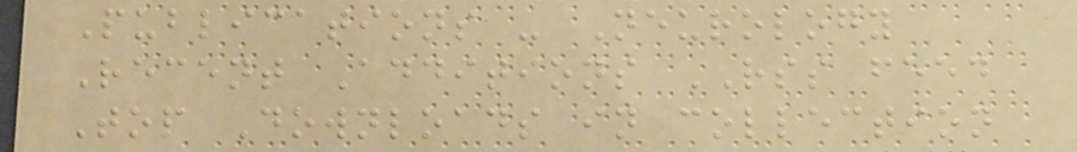Publications - Neurology
Recent Additions RSS feed
Top Downloads in collection
